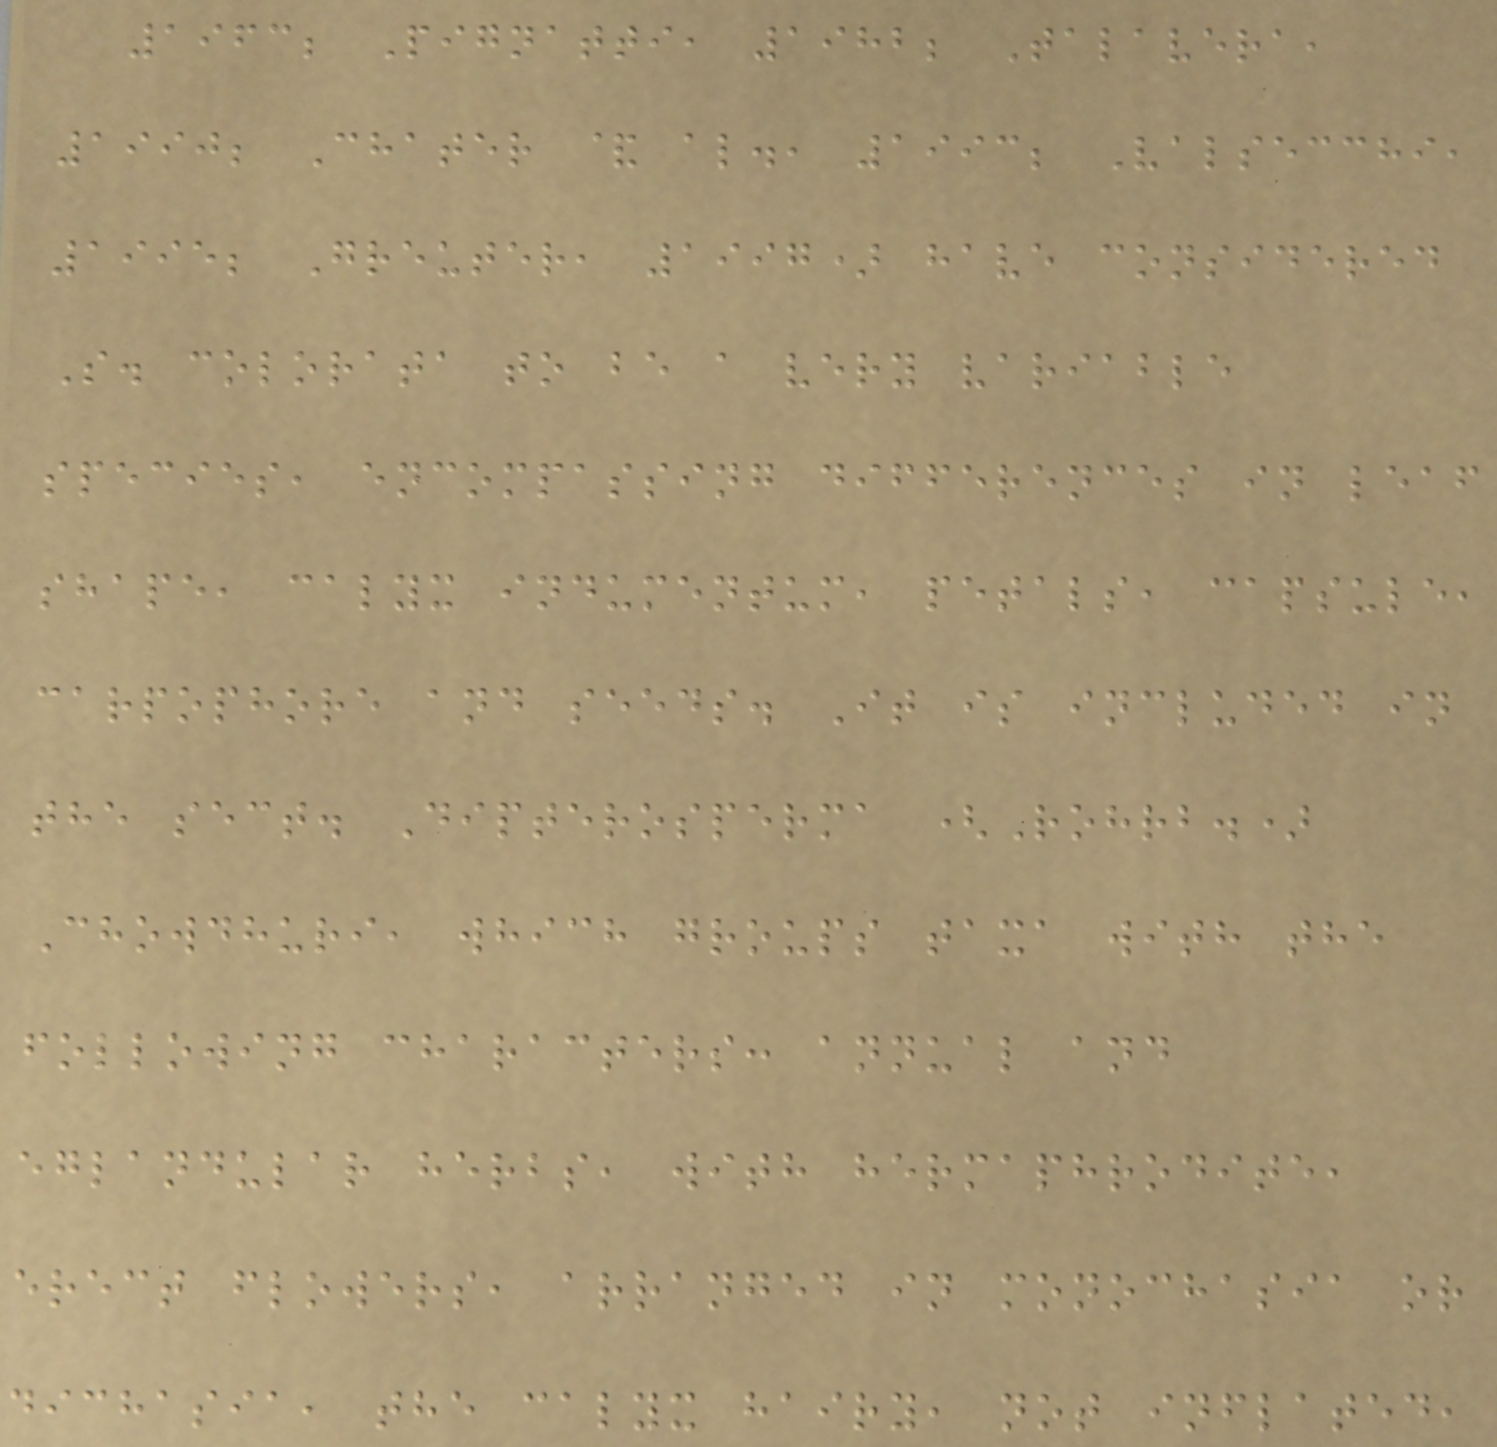1963; Pignatti, 1982; Talavera,
1990; Chater & al., 1993; Valsecchi,
1995; Greuter, 1997) have considered
S. colorata to be a very variable
species, encompassing differences in leaf
shape, calyx indumentum, petals, capsule,
carpophore and seeds. It is included in
the sect. Dipterosperma (Rohrb.)
Chowdhuri, which groups taxa with the
following characters: annual and
eglandular herbs, with hermaphrodite,
erect flowers, arranged in monochasia or
dichasia, the calyx hairy, not inflated,
